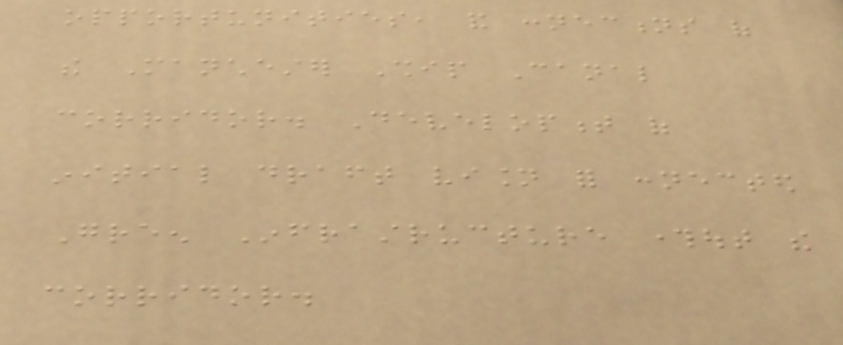opportunities, and connections of
the Manchester Ship Canal
corridor. Development of
initial draft vision for connected
Green Infrastructure throughout the
corridor.
